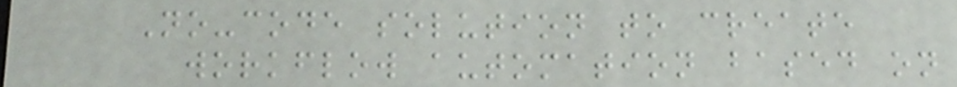No-code solution to create
workflow automation based on
